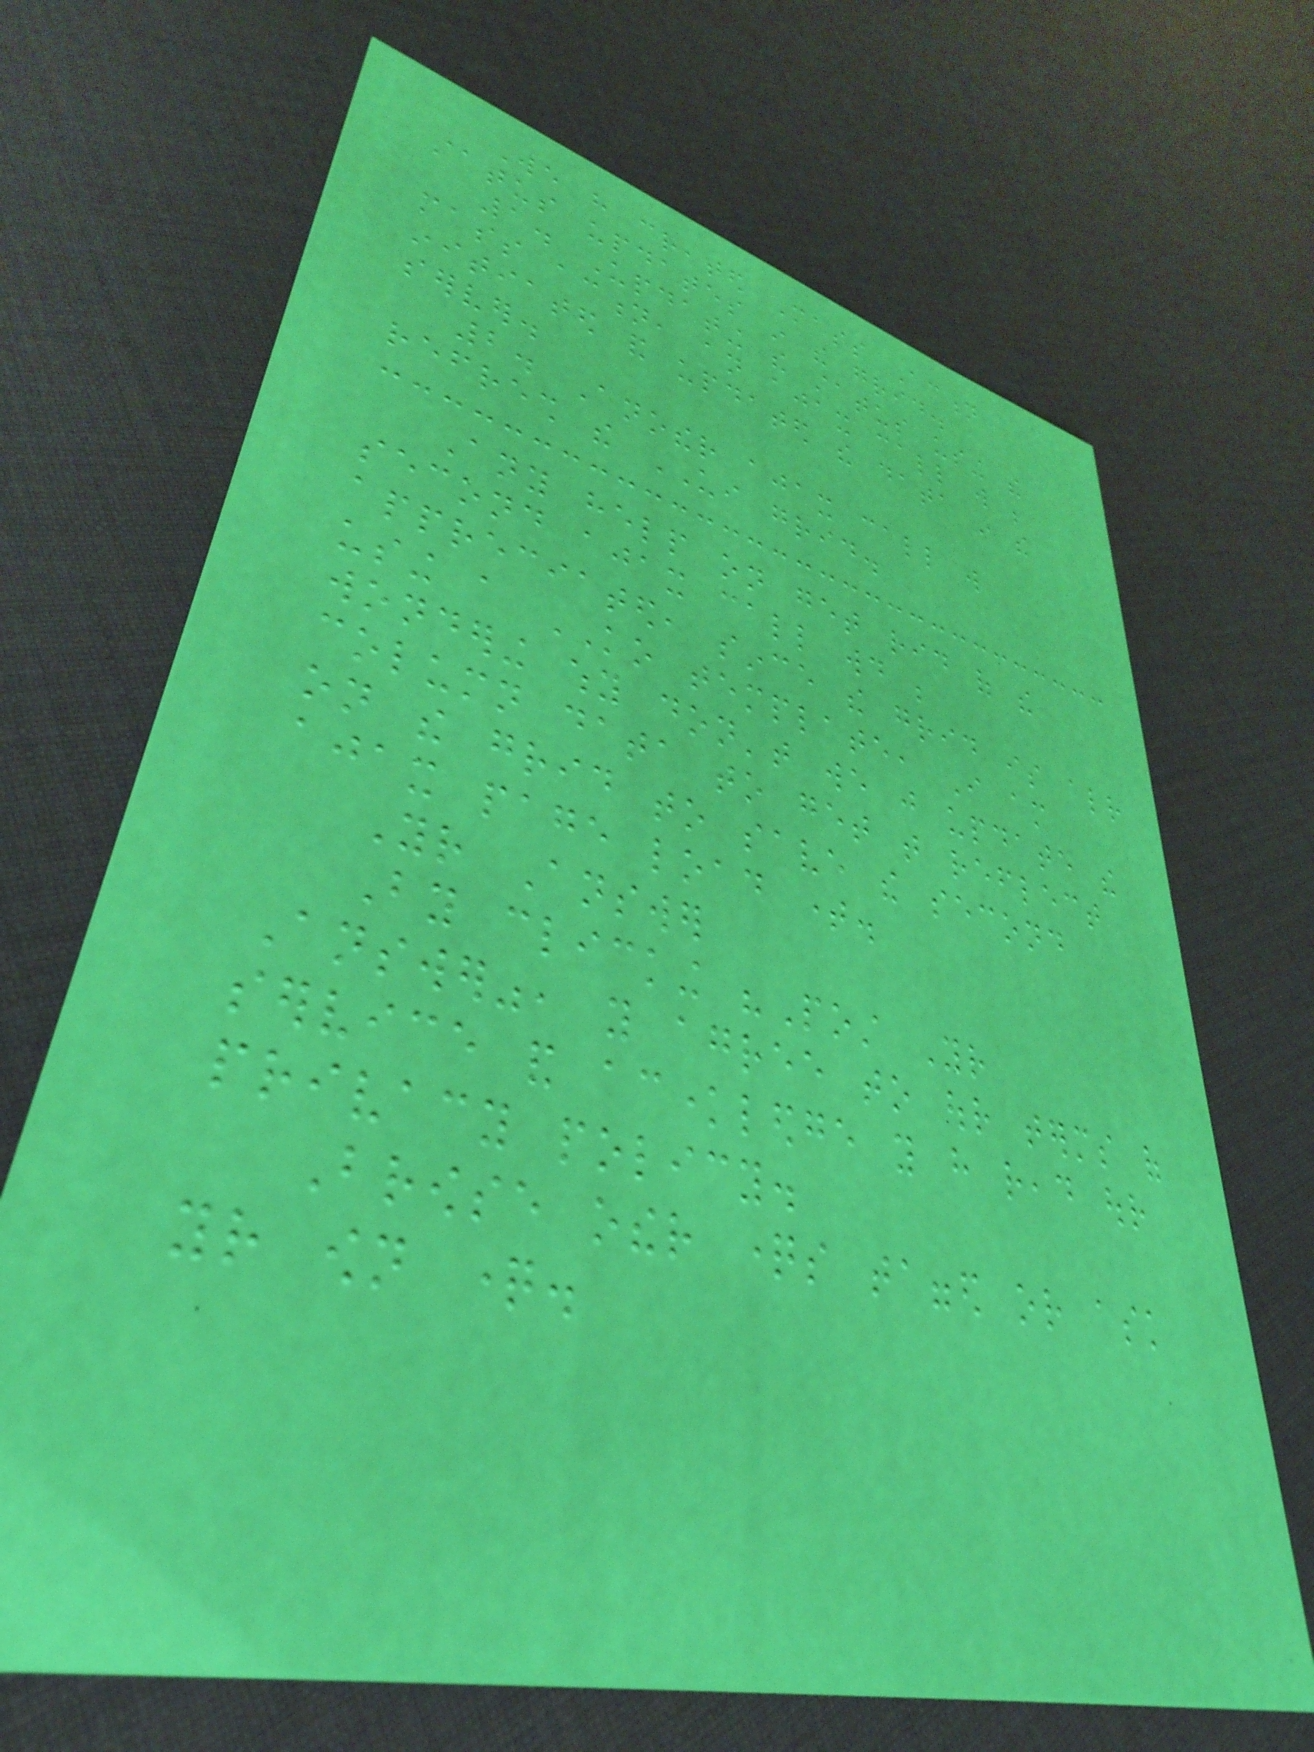We have created Mass Action
status updates in the grid.
1. Updating the status using the
mass action, an ajax call will be
initiated and updated the data in the
server.
2. Another ajax call will
refresh the UI grid.
Any help on get rid of the
second ajax call would be
appreciated, since the grid is already
using a KO template, I am
wondering why don't we just update the
column data to get that reflect
on the grid to save the second
ajax page load time.
Your Answer
By clicking "Post Your
Answer", you agree to our terms of
service and acknowledge you have read our
privacy policy.
Browse other questions tagged or ask
your own question.
